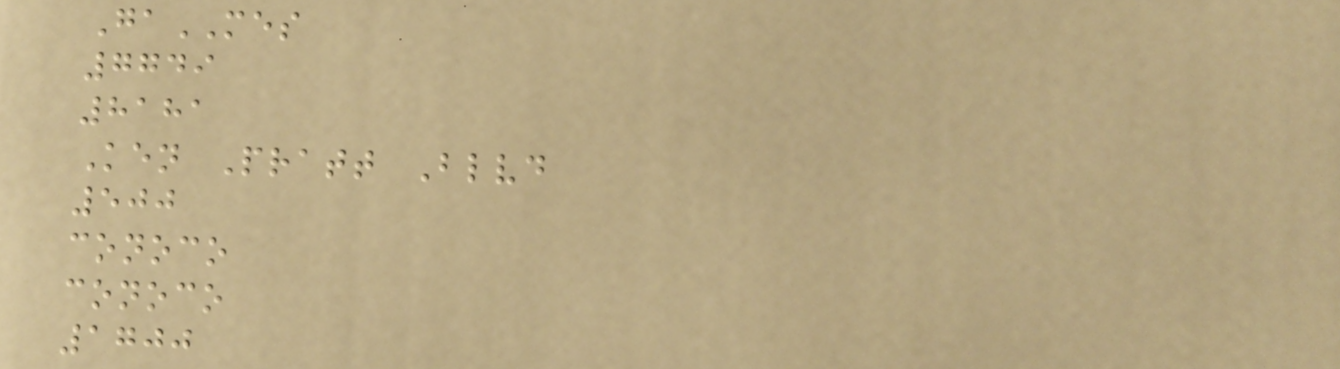GaMES
7749
8181
Ken Pratt Blvd
500
conoco
conoco
1700
